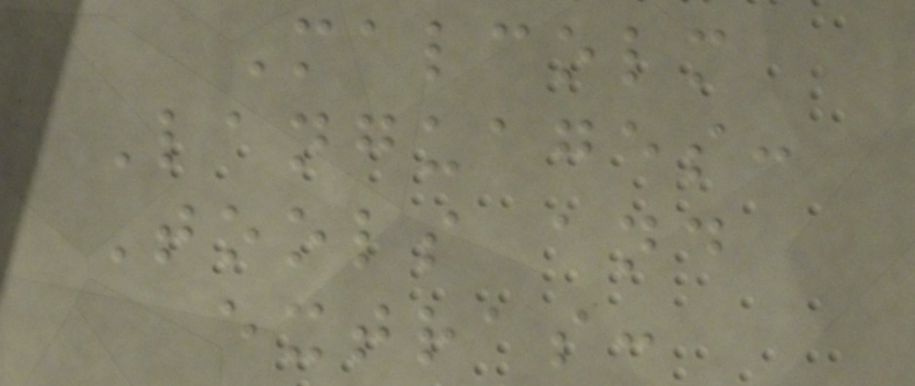Malcolm
Languages:
Tools and
extras:
